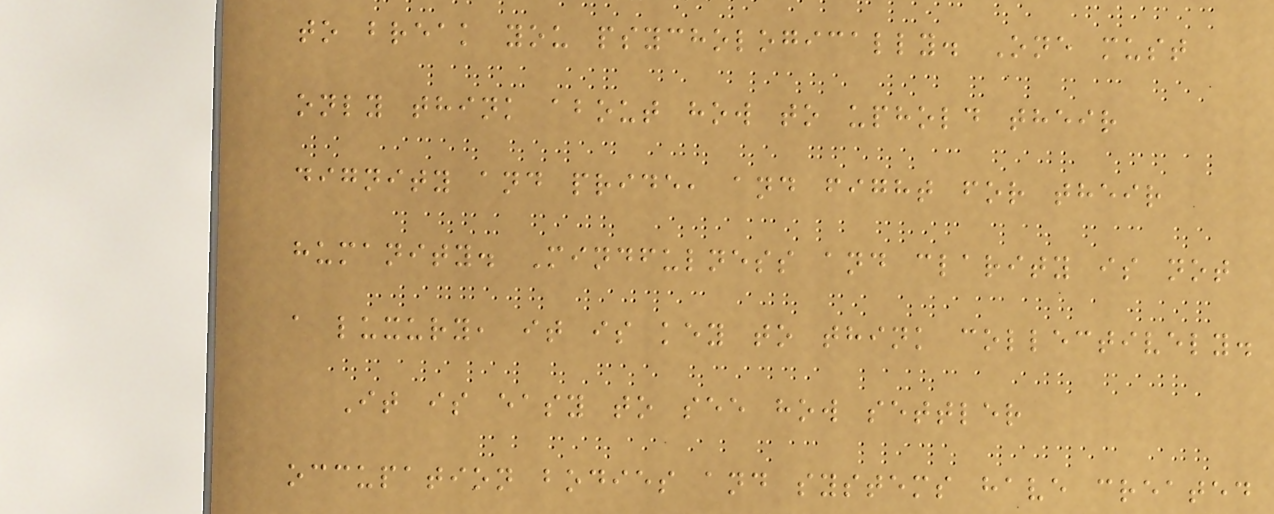to break you psychologically. One must
only think about how to uphold their
dignity and pride, and fight for their
humanity. Mindfulness and clarity is not
a luxury, it is key to think collectively.
It is easy to see how settler
occupation bodies and systems have created
